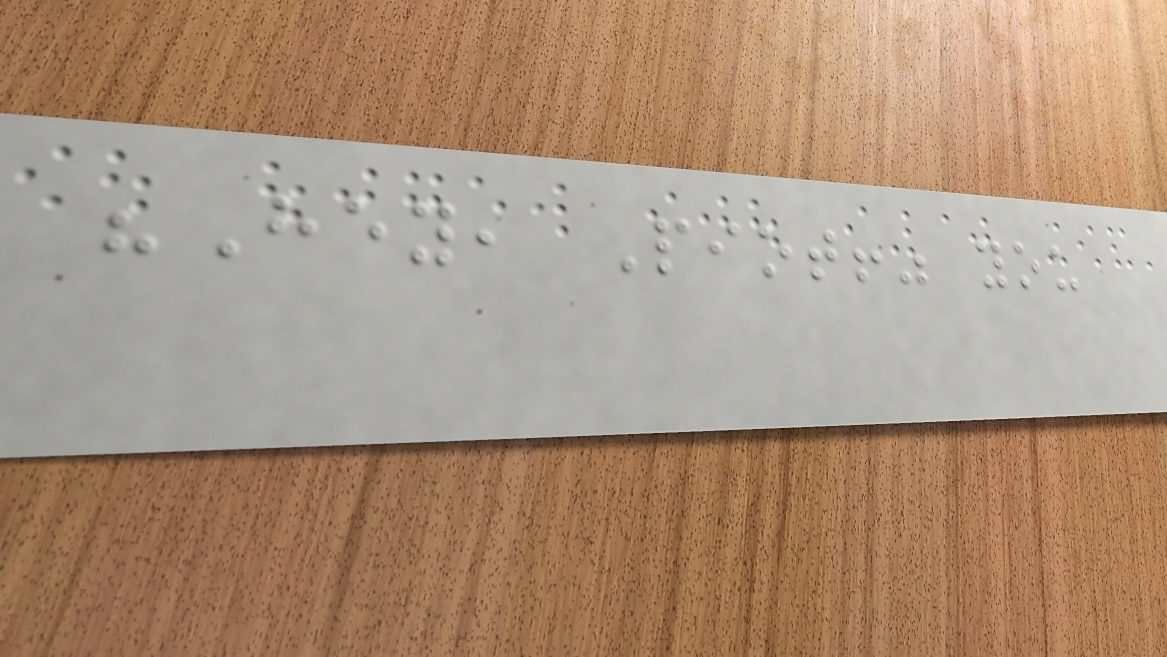"Hey, Piot!" you
